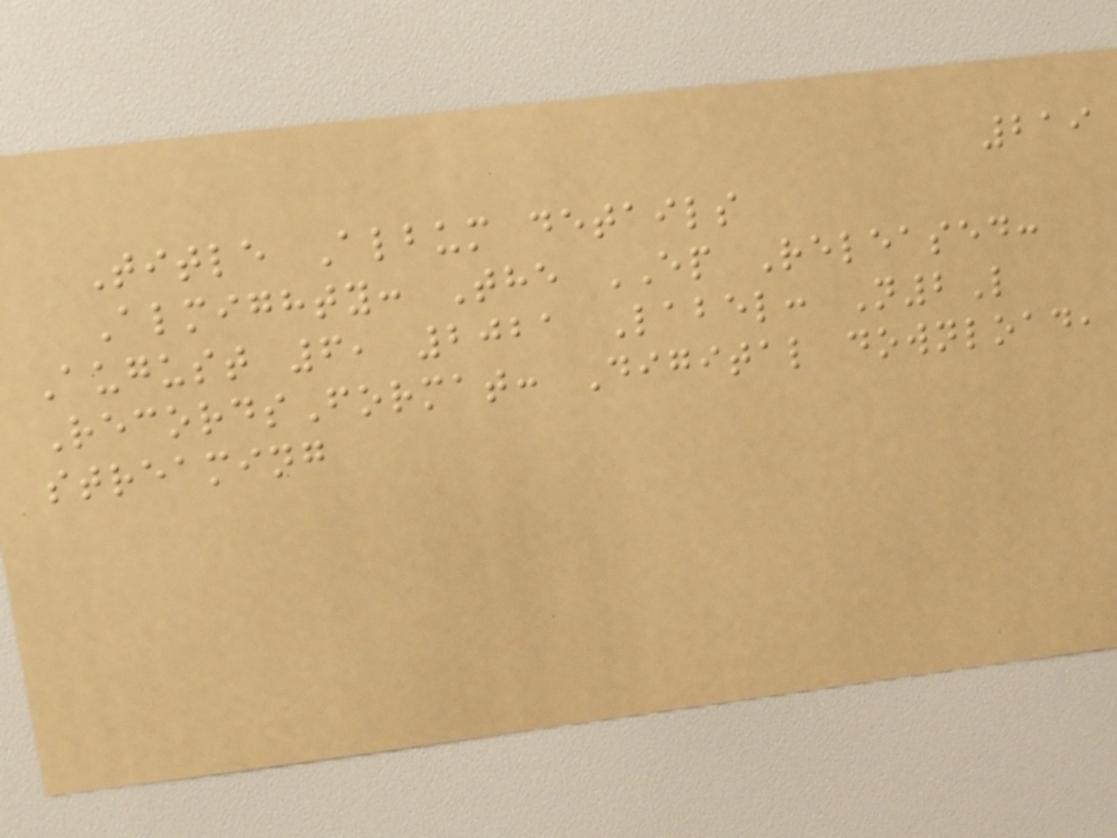219
Title Album details
Almighty: The EP Released:
August 6, 2021 Label: N2L
RecordsFormat: Digital download,
streaming
